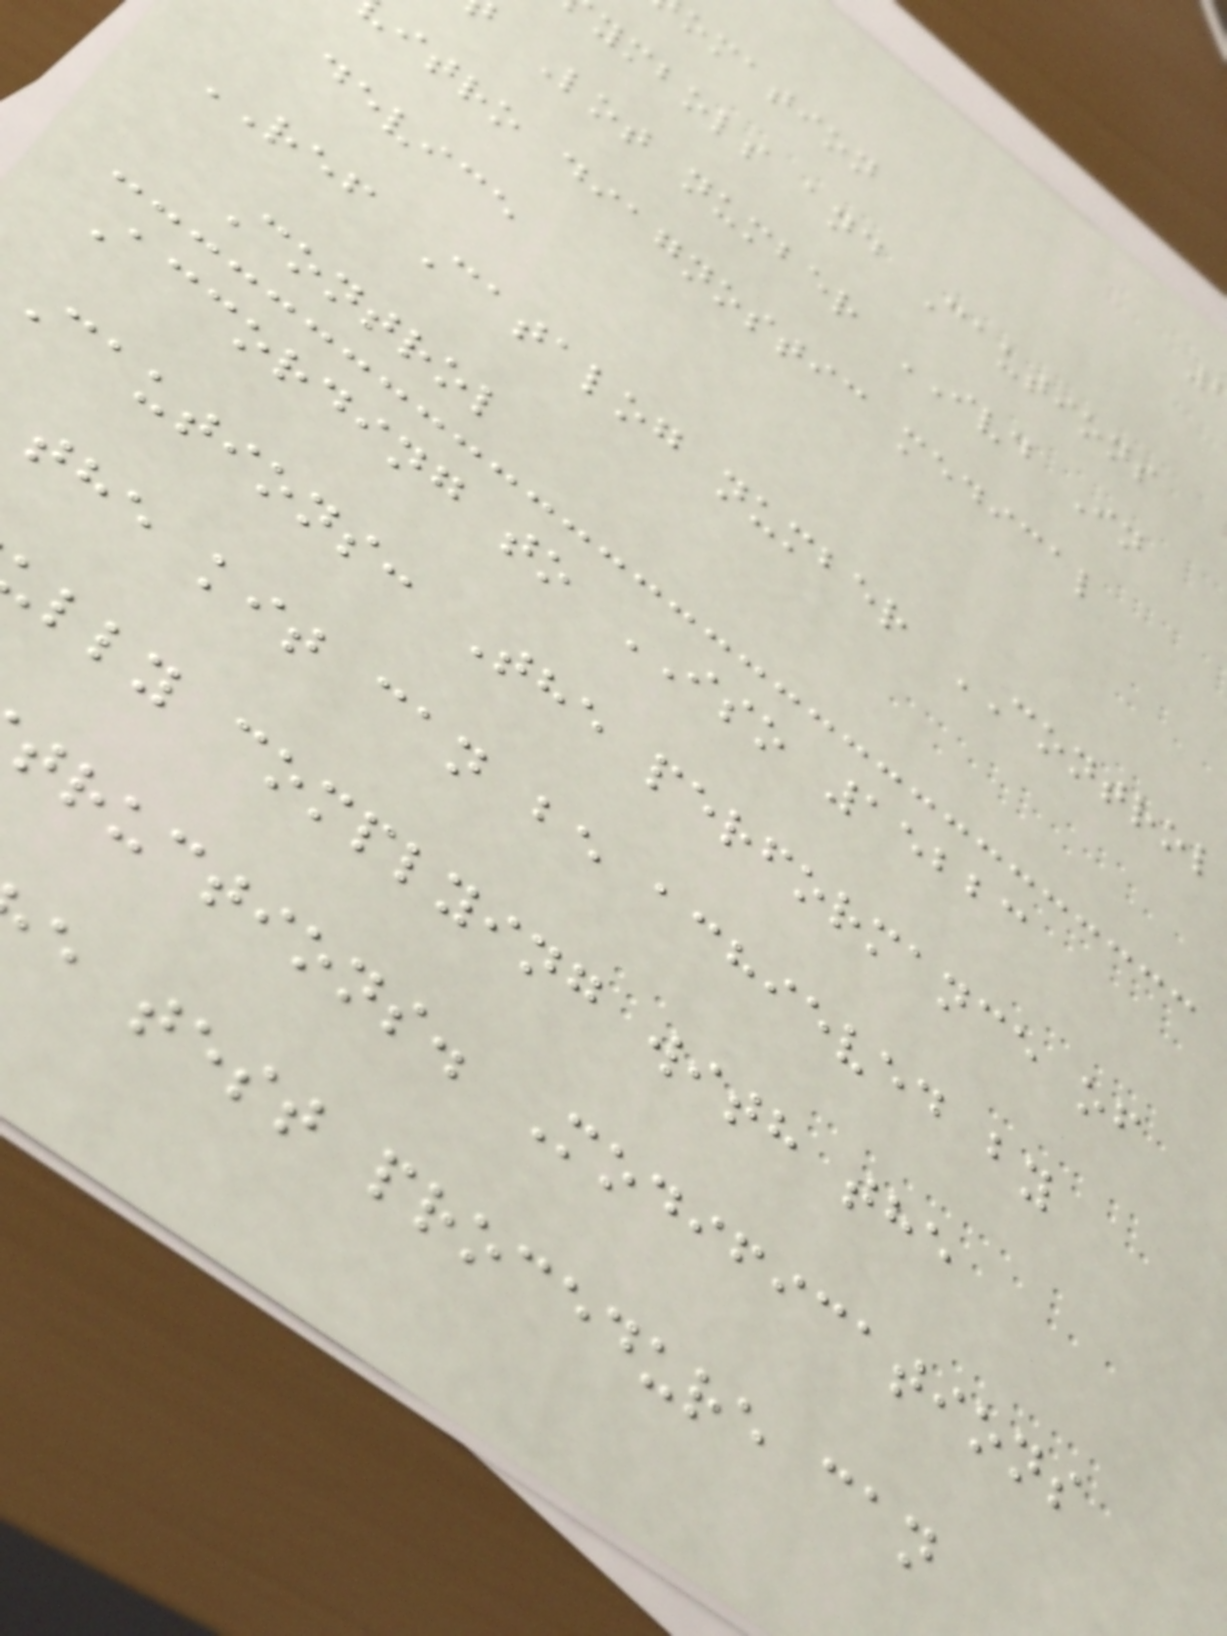omation
ymbols and Cautions
Lot number IVD In
itro diagnostic medical
device
REF Catalog number CONTROL
Control
According to ISO 15223
Cautions: The performance of
the kit can be achieved by
lly complying with the
tructions. Modifications
e test procedure can
